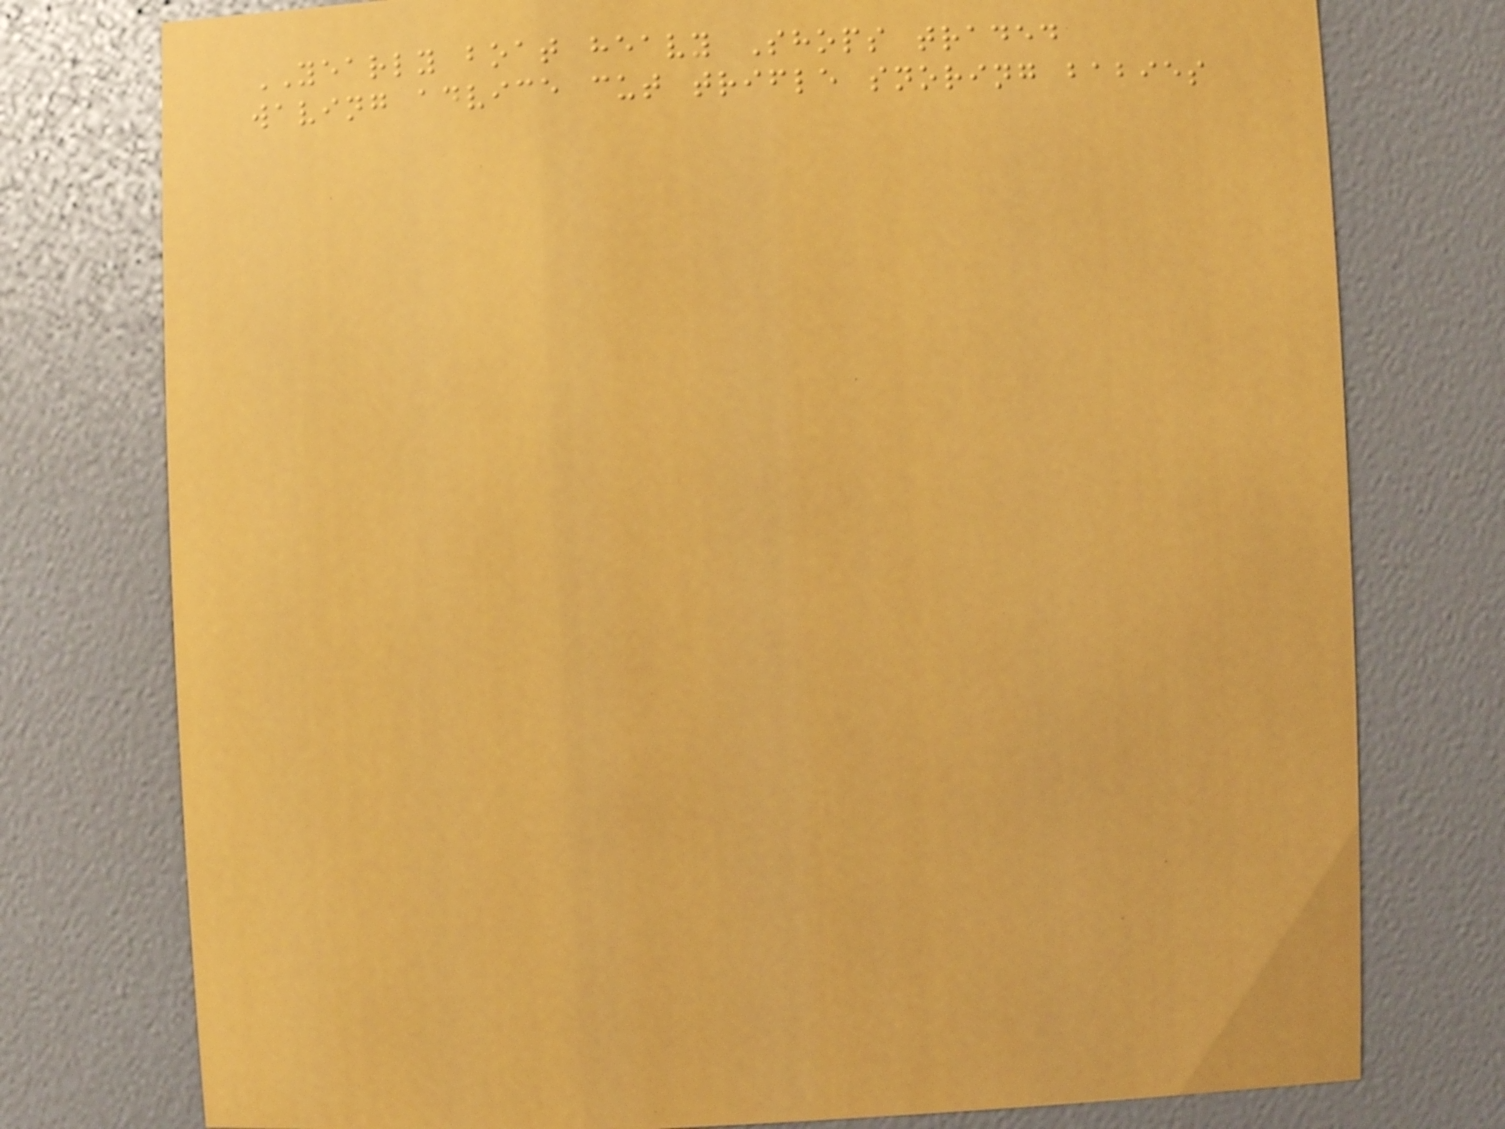YEARLY boat heavy Shops traded
waving advice cut trifle snoring babies
